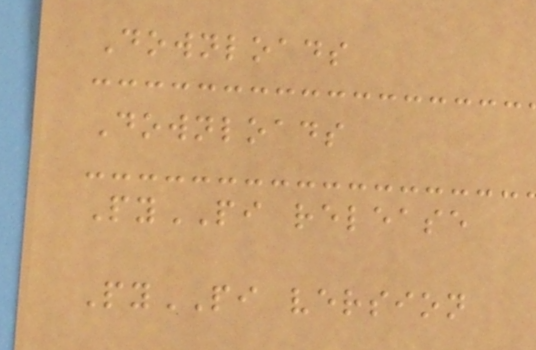Downloads
Downloads
PyPI release
PyPI version
